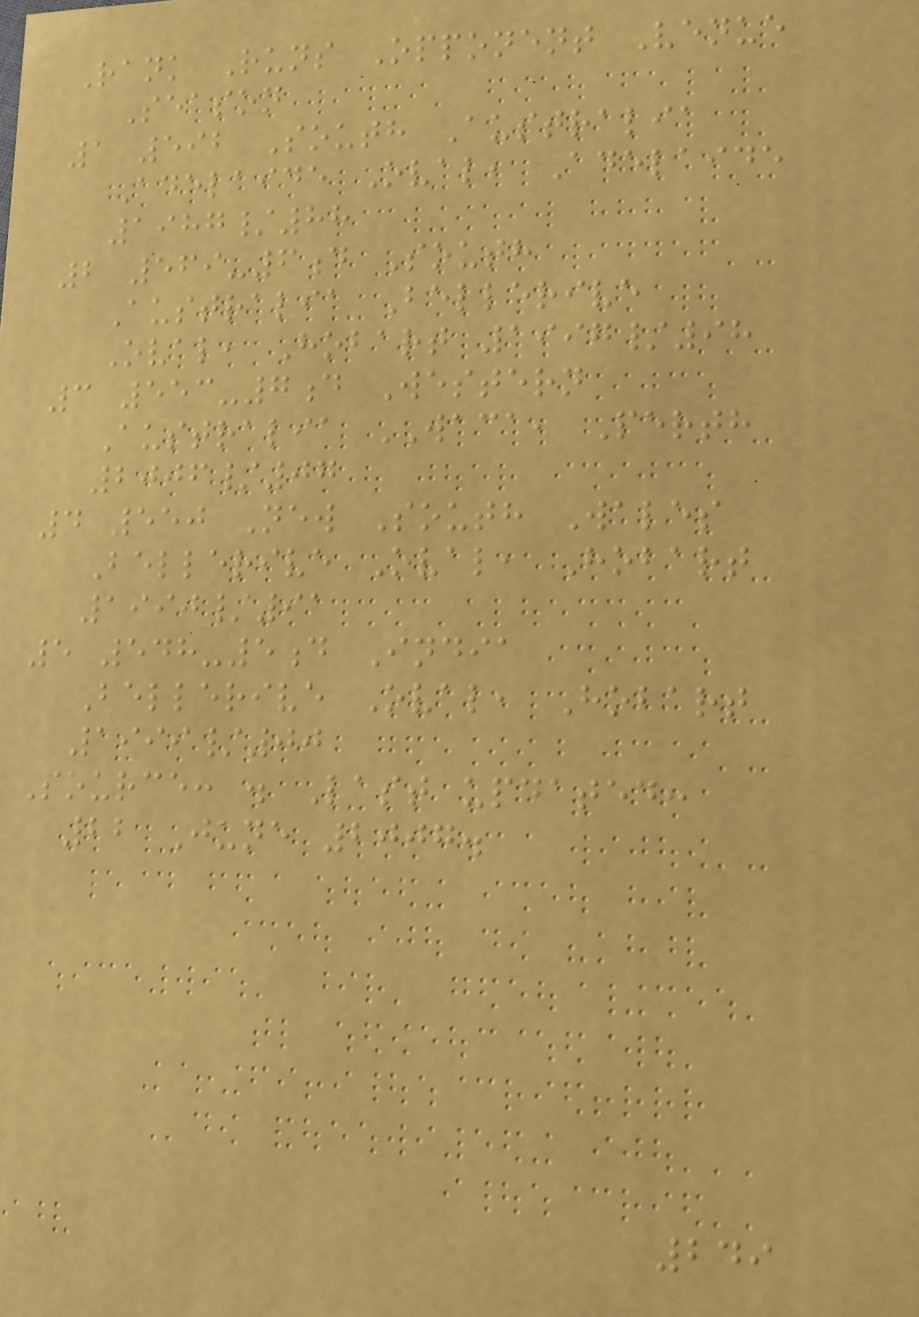Rank Runs Opponent Venue
Season
1 592 South Australia
Adelaide Oval, Adelaide
1987/88
2 569-6d South
Australia Bellerive
Oval, Hobart 1997/98
3 553-7d Western
Australia WACA, Perth
2006/07
4 550 New South Wales
Bellerive Oval, Hobart
1990/91
5 548-5d India
Bellerive Oval, Hobart
1999/00
Source: . Last updated:
22 June 2007.
249
